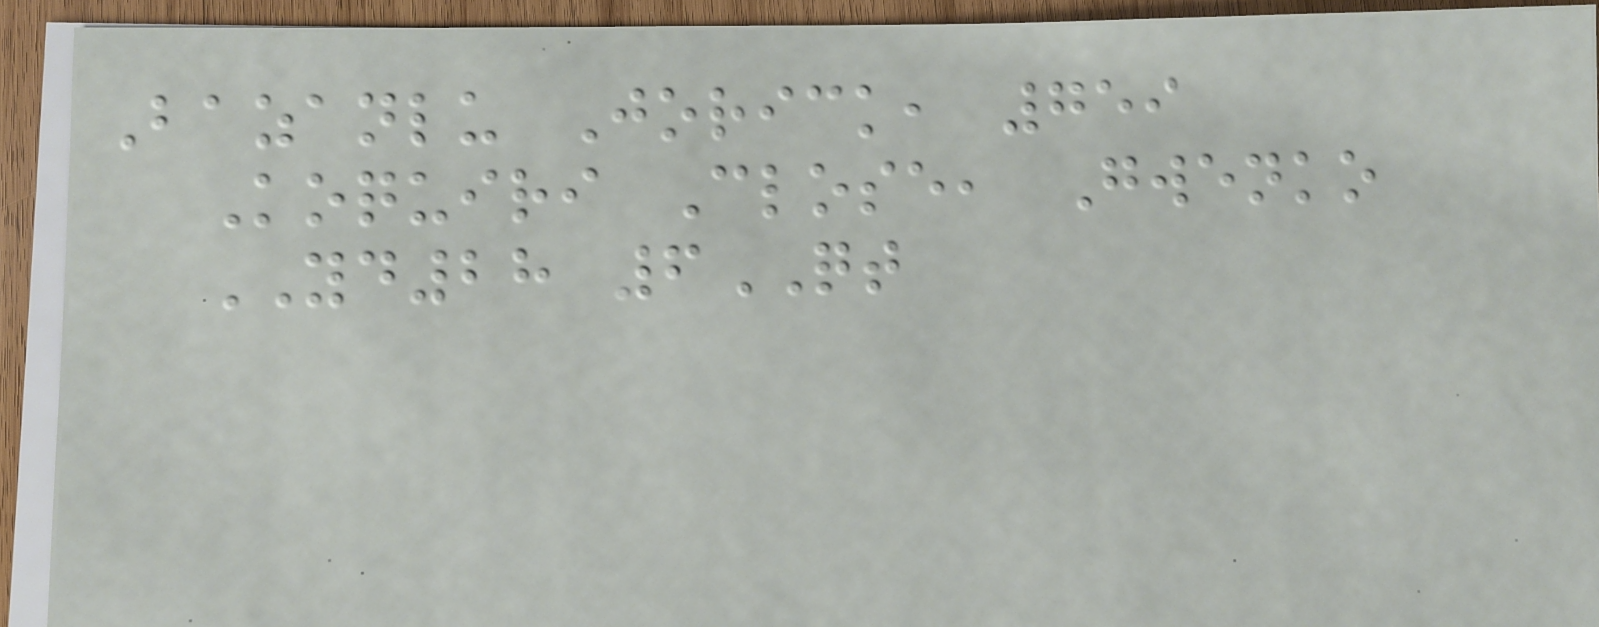Bazanlu Jorick, 759
Koquiri Close, Gwenko
YD28 6QT
